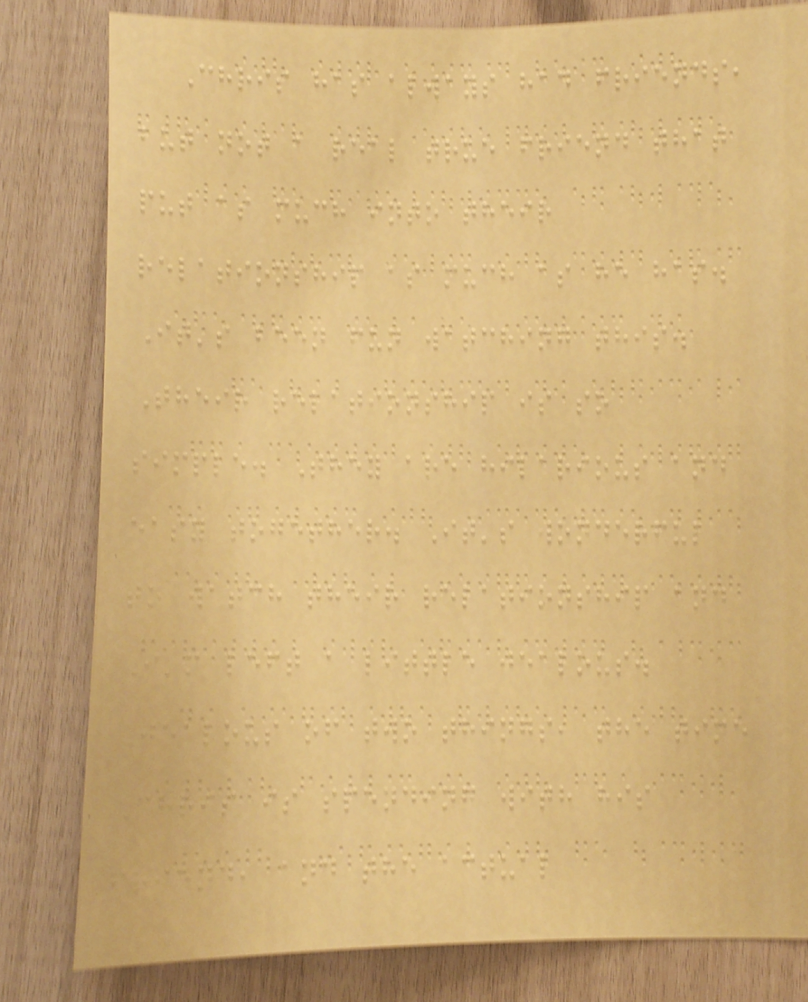Chris has always had friends,
but not a real true friend that
put as much into their
relationship as much as he has.
It's been fun watching this.
Their relationship is so
simple. They are hilarious and
easy together. It's wonderful
to watch their relationship and
I'm left a little jealous.
Jealous of two things, the time
Chris is spending with his
friend, and the actual
